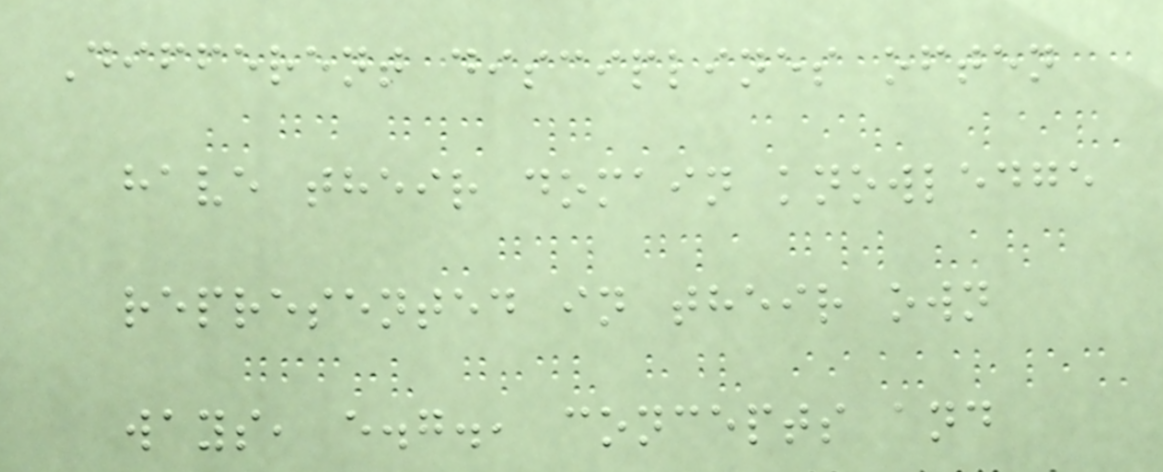Different disciplines often
have their domain knowledge
represented in their own
ways, e.g., concepts and
